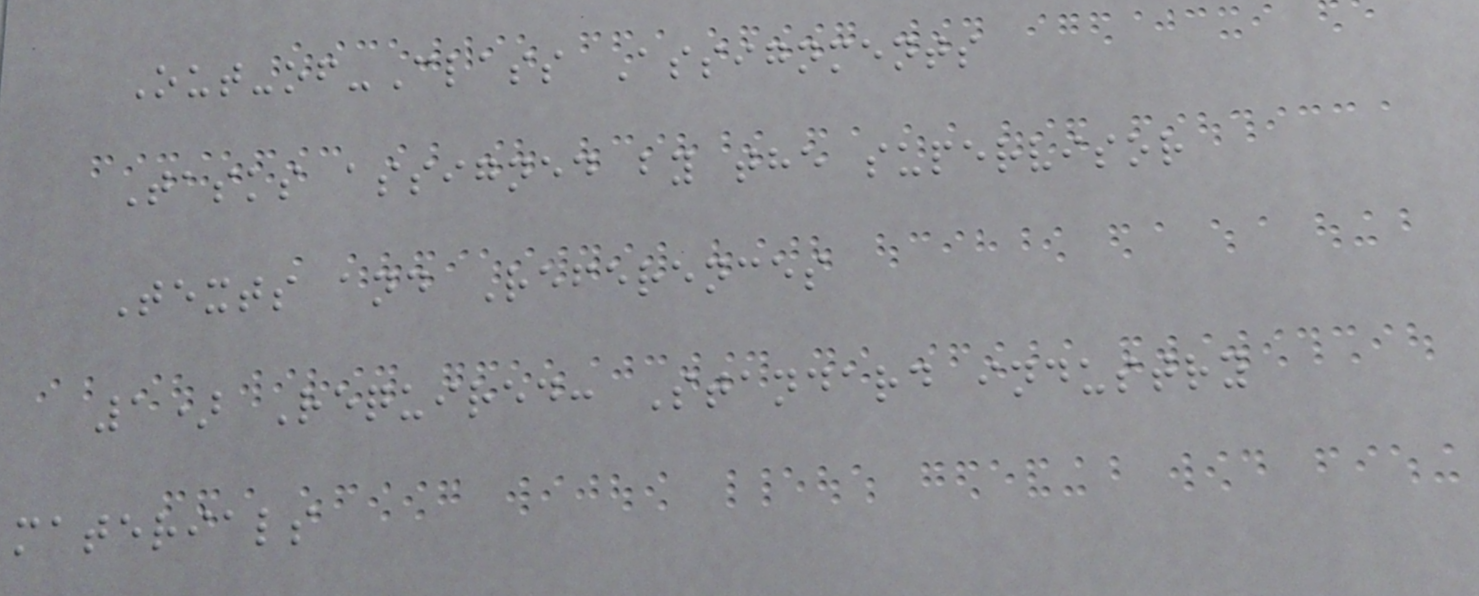Out-of-Class Assignments
Tasks assigned by the supervisor
Texts and References
1) Required: Standard industry
materials
